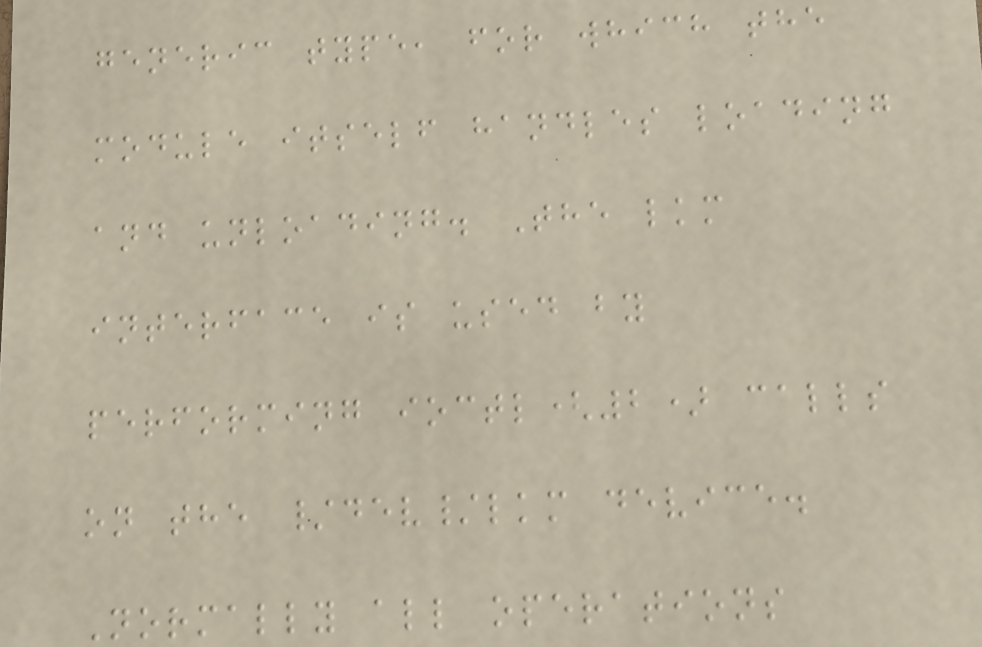generic type, for which the
module itself handles loading
and unloading. The lkm
interface is used by
performing ioctl(2) calls
on the /dev/lkm device.
Normally all operations
